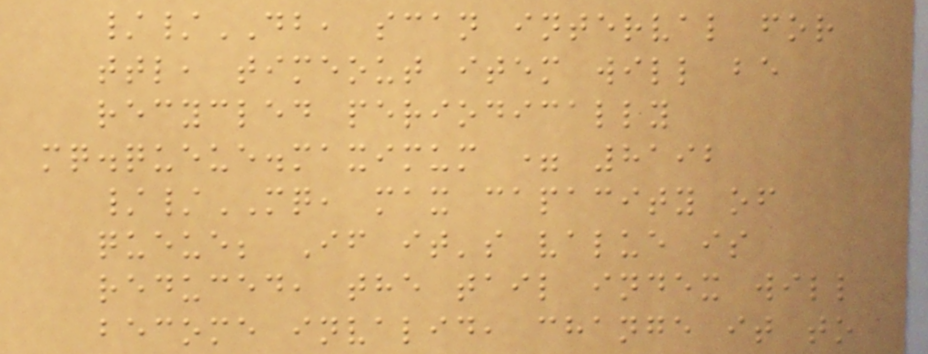//DB, scan interval for
ttl, timeout item will be
recycled periodically
mq.queue.maximum = 8192
//MQ, max capacity of
queue; If it's value is
reduced, the tail index will
become invalid, change it to
